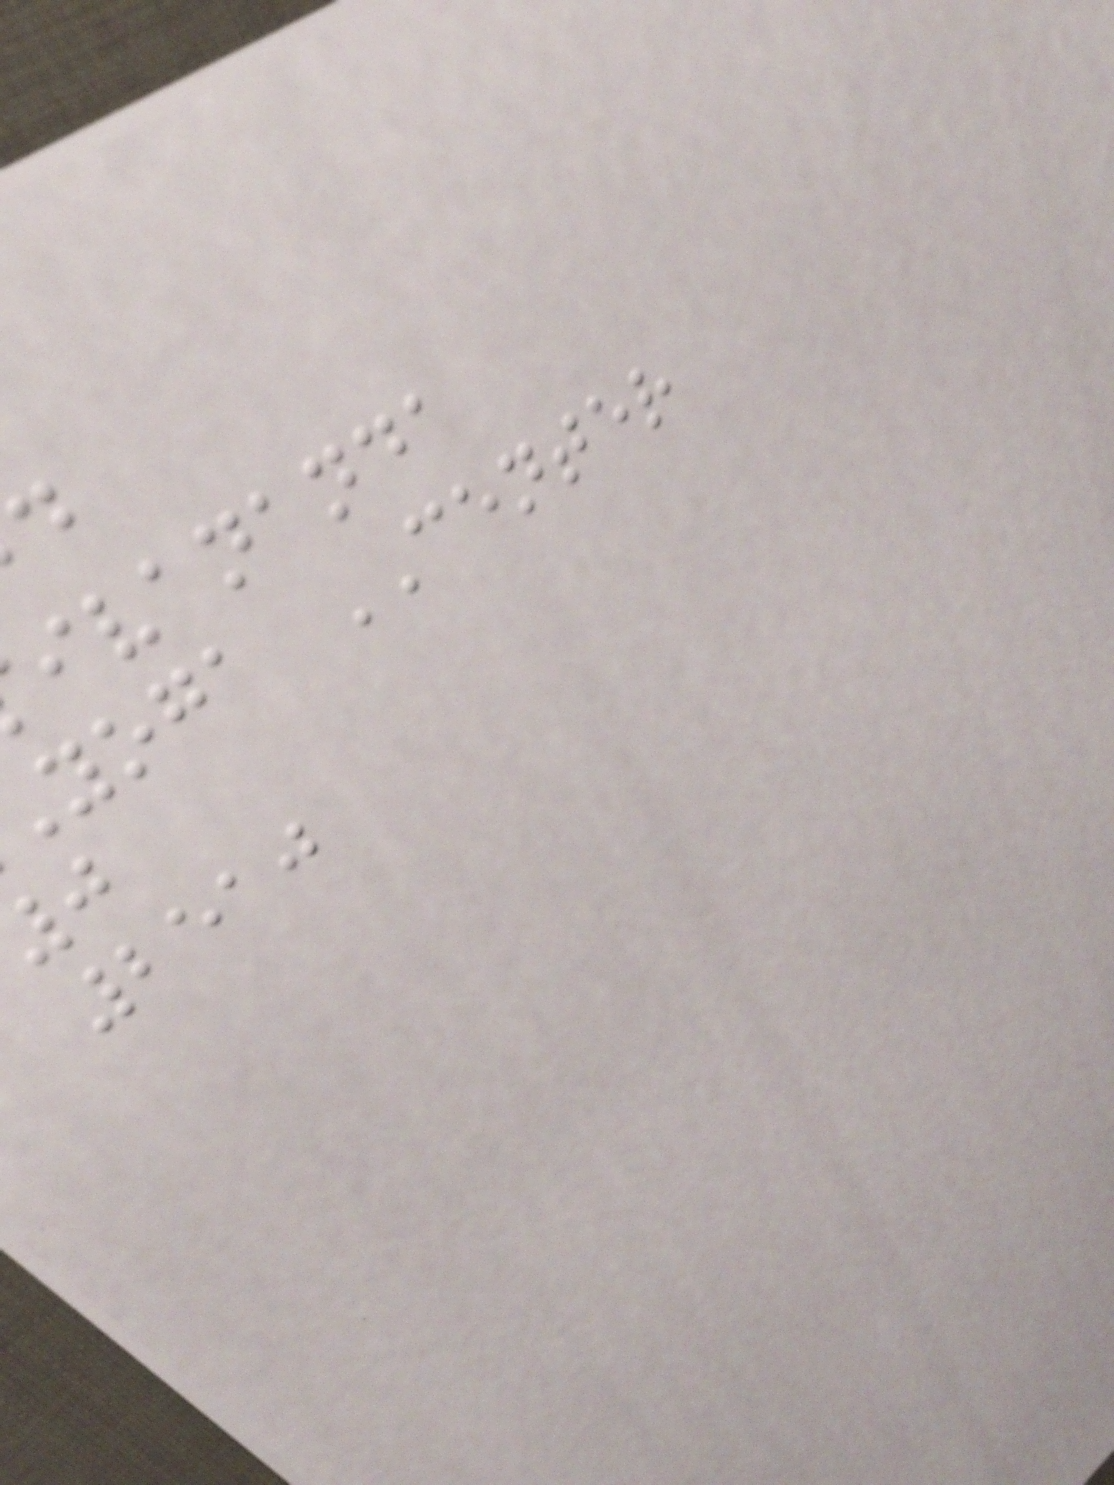ivananda
yoga CENTER
2510
